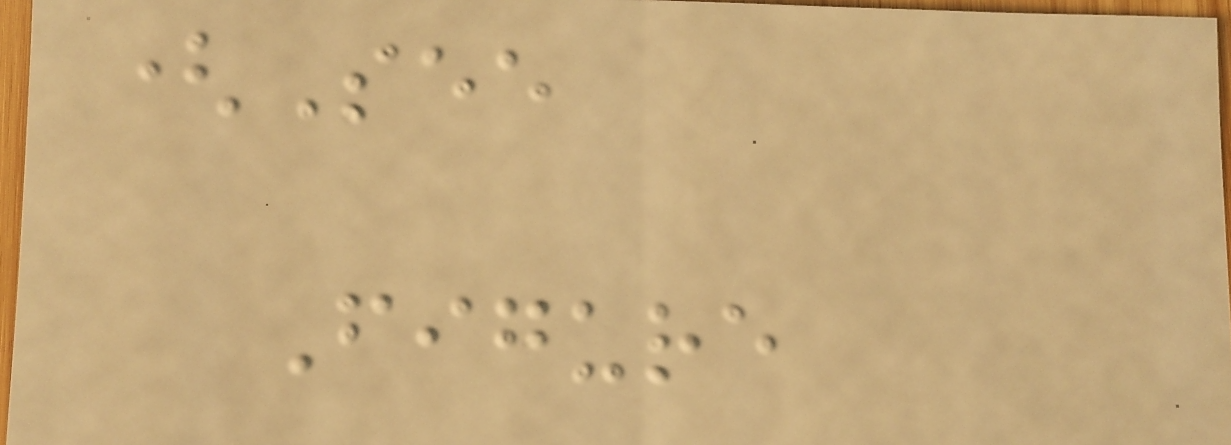(See
Figure
